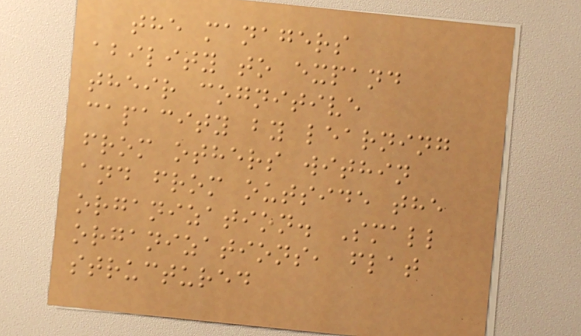the managers
ability to expand
their cognitive
capacity by learning
from others within
and from outside the
organization. Small
organizations, flat
structured
